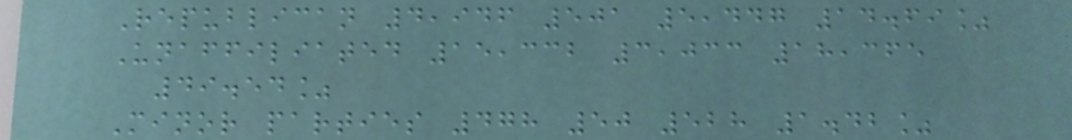Republican 4,946 501 5,447 14.69%
Unaffiliated 15,332 3,033 18,365
49.54%
Minor parties 478 50 528 1.42%
